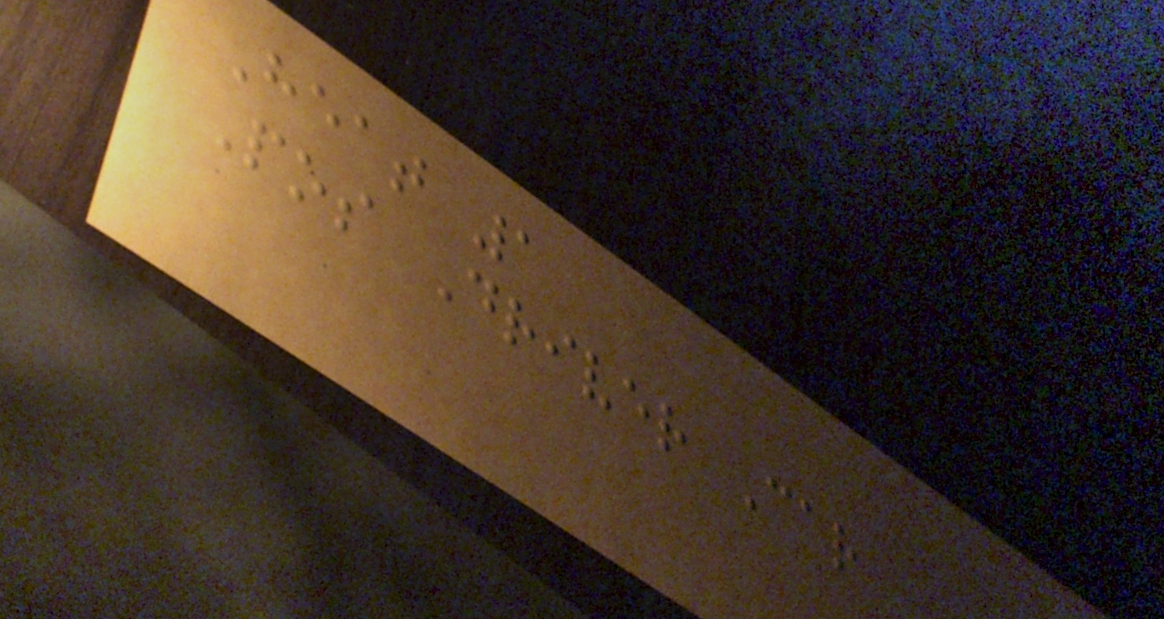Heat 1
Pos Driver Car
